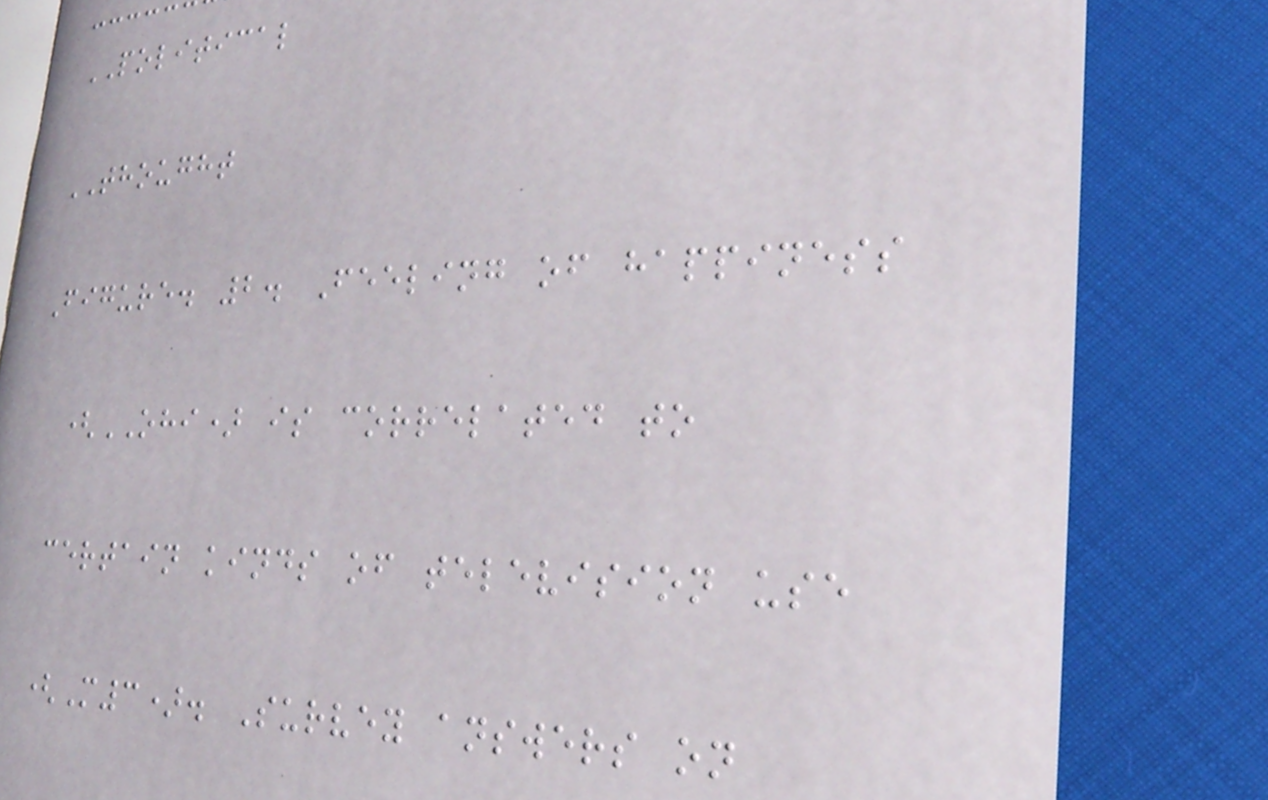POLITICAL
THOUGHT
Figure. 2. Feeling of happiness
(OHI) is correlated to
certain kinds of television use
(M3). Survey answers on
